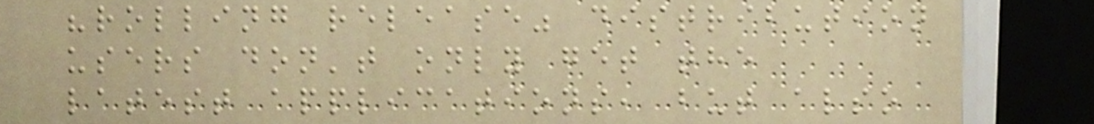"rolling release" distribution
users don't only get the
latest applications, but also
